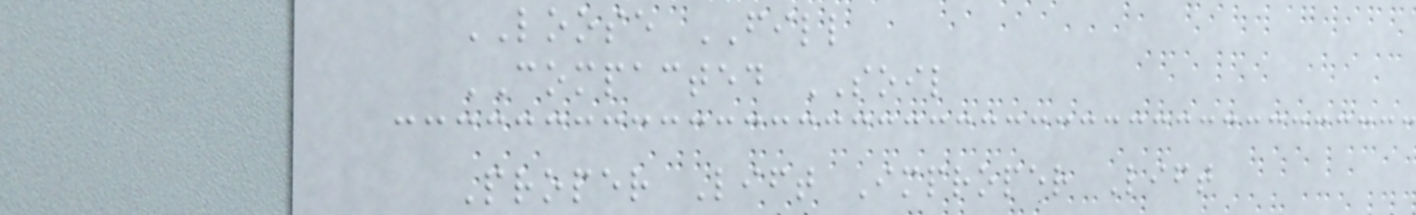LOOSE FILL
COMPACTED SOIL
Proper Lift Improper Lift
